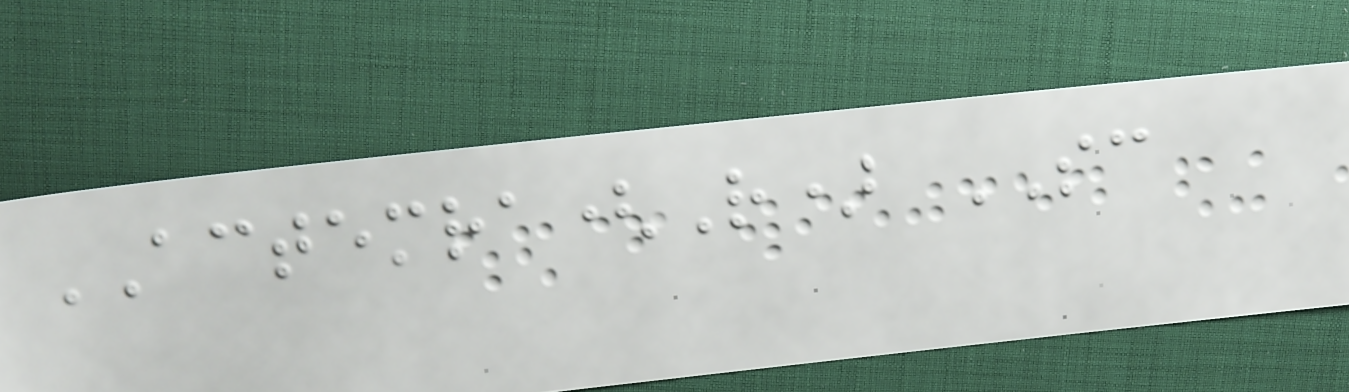ACTEMRA(R) SC
